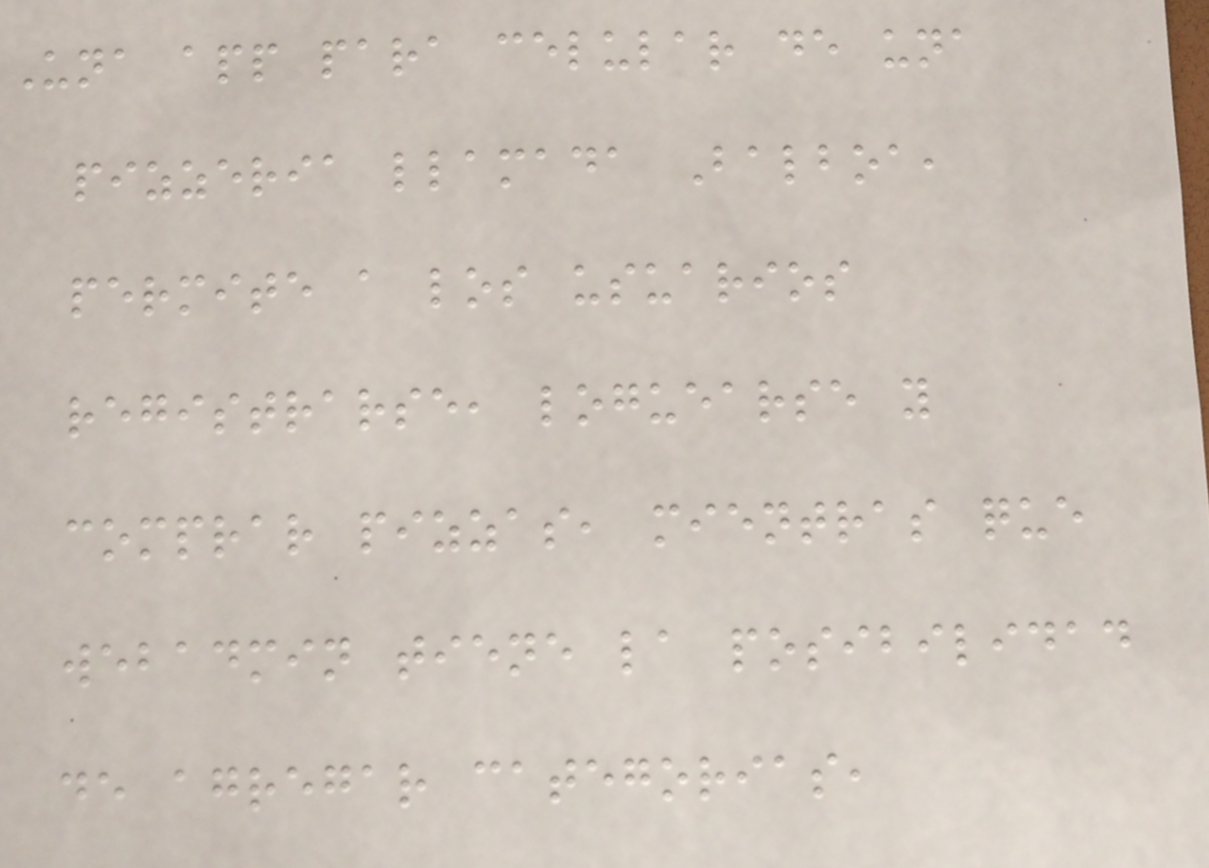Una app para celular de una
pizzeria llamada Balboa,
permite a los usuarios
registrarse, loguearse y
comprar pizzas, mientras que
webadmin tiene la posibilidad
de agregar categorias,
